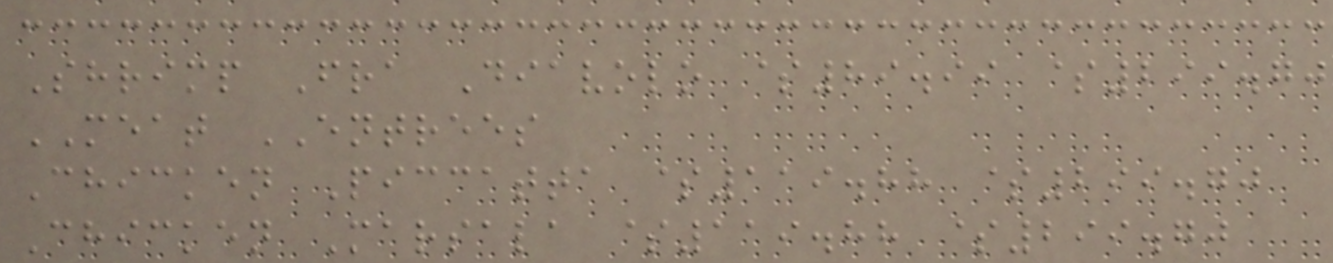Shrimp Fra Diavolo $89.99 $299.70
MEAT ENTREES
Chicken Piccatta $119.88 $299.70
Chicken Marsala $119.88 $299.70
